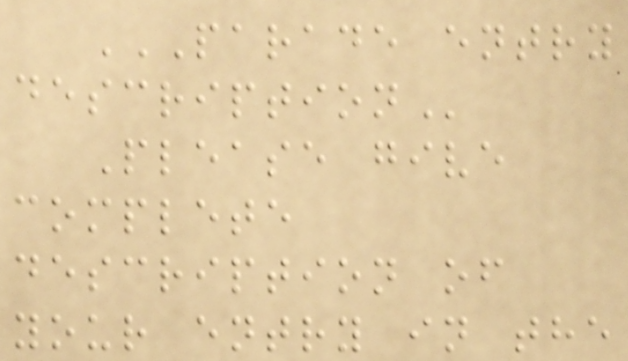PARADE ENTRY
DESCRIPTION
Please give
complete
description of
your entry in the
